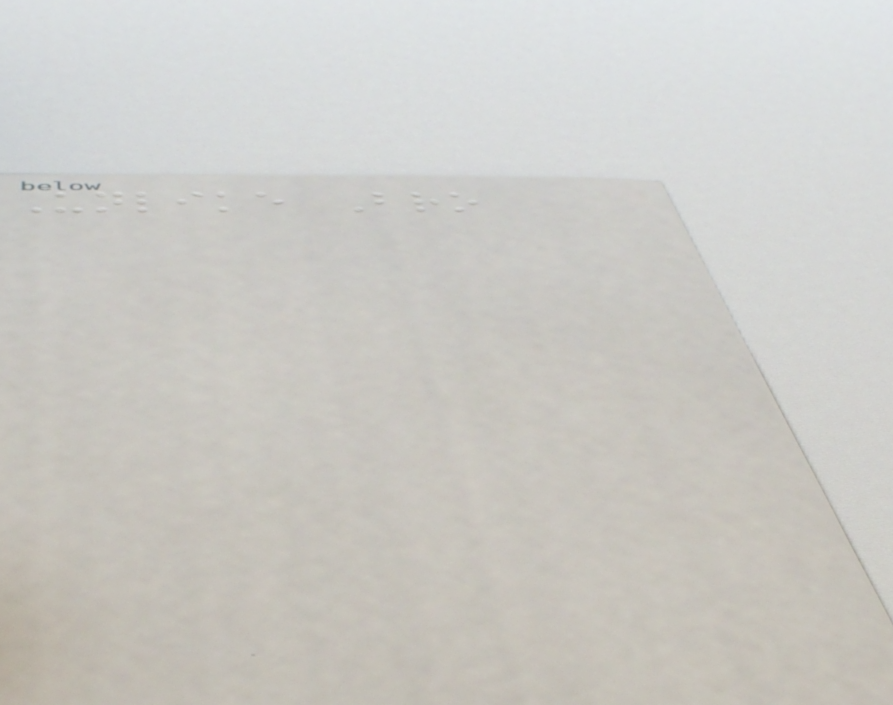Unlike Bro
